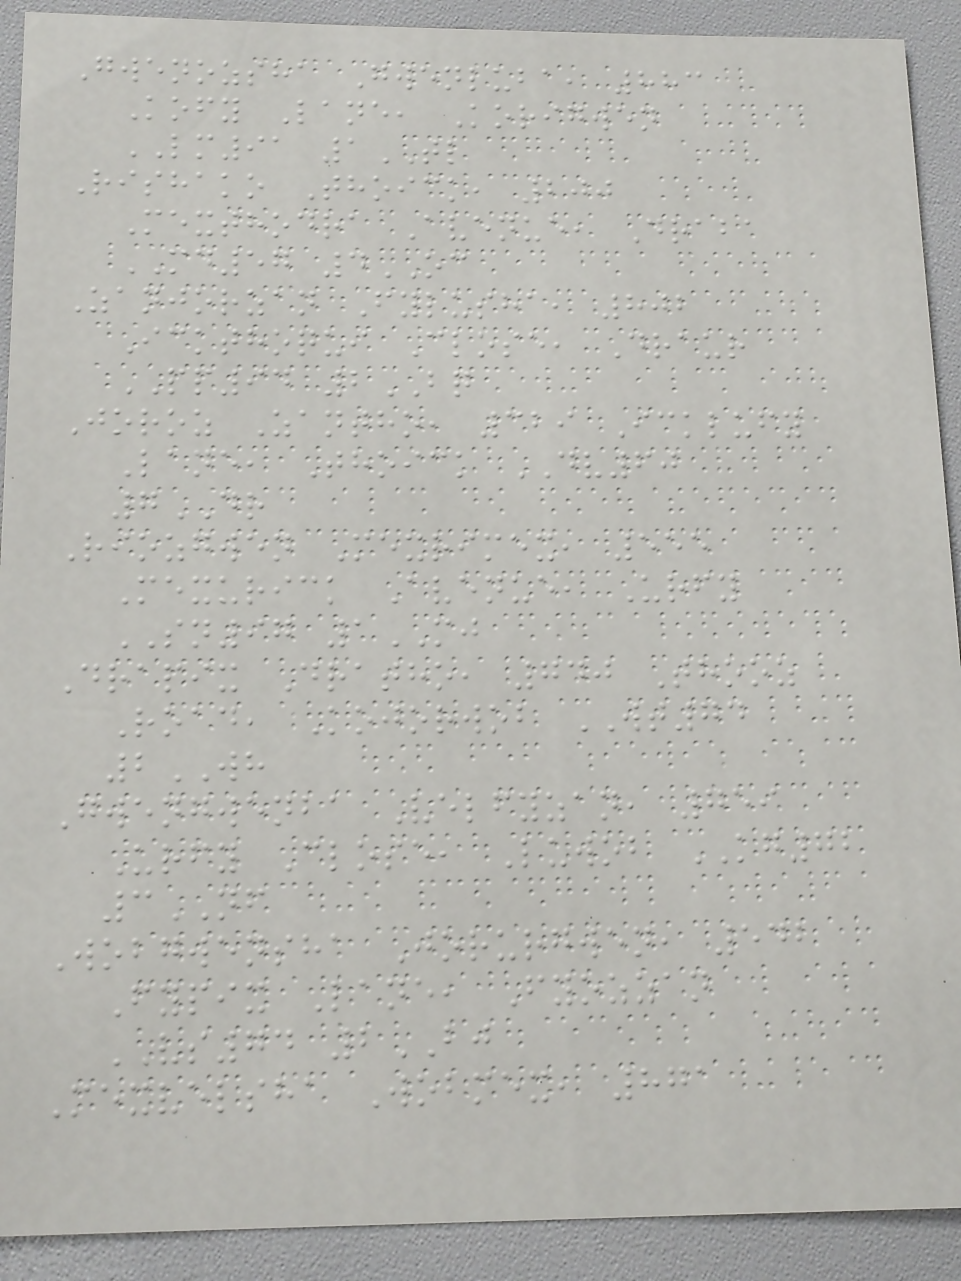Gwenozsha Gwenluba, 883
Kofy Lane, Korigwen
LM91 1TL
Rishako Thoick, 200
Mexthodra Avenue, Draba
MD57 4OC
Zanjorzan Fylusha, 802
Ickthoqui Close, Draur
PP94 2BQ
Joroz Zantho, 329 Icklufy
Lane, Thoick DV60
7DR
Riozgwen Mexrimex, 555
Mexurick Avenue, Urfy
SN97 1MJ
Drapix Dratho, 740 Thooz
Road, Kojorwob WT74
2WH
Gwengwenba Velfyzan, 759
Urfy Close, Luwob KG72
3NF
Wobgwensha Jorurgwen, 542
Fypix Lane, Fyozzan
VS74 2BJ
Mexvelsha Wobmex, 871
